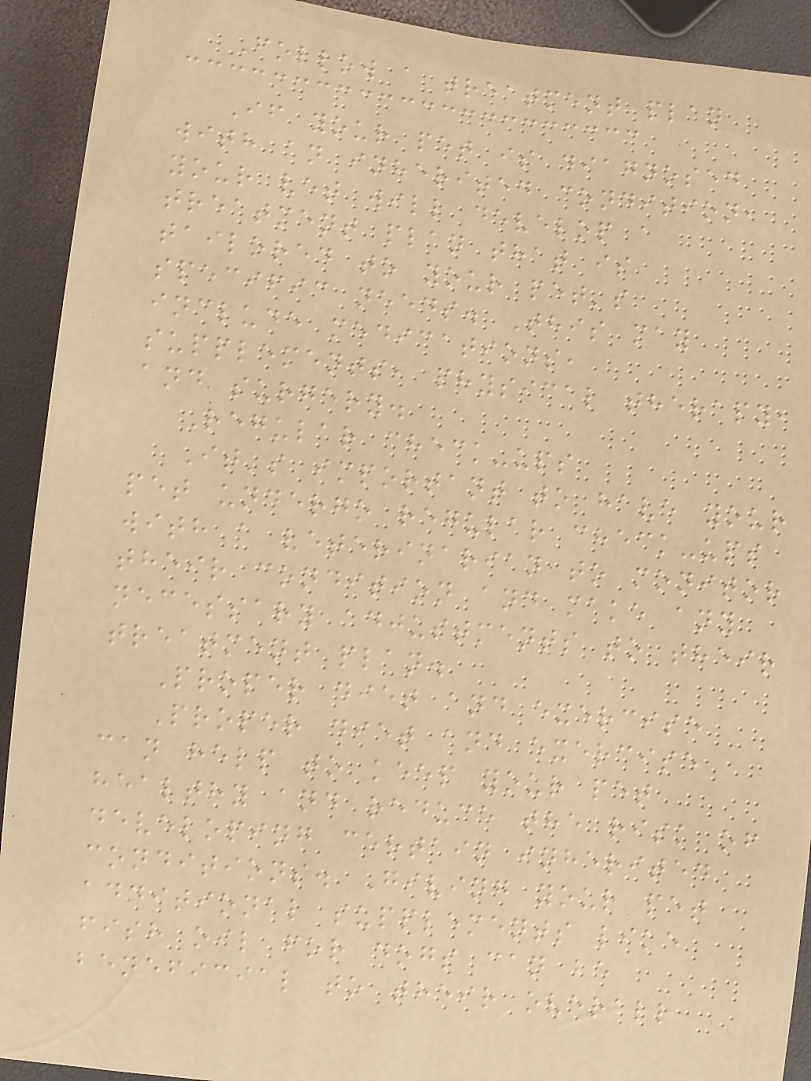Follow a treatment plan
If your pet is diagnosed
with an inherited condition,
your vet will develop a
treatment plan that is
tailored to your pet's
specific needs. This may
include medications,
supplements, physical therapy,
and surgery.
Regular check-ups
It's important to have your
pet undergo regular check-ups
with a veterinarian to monitor
their condition and make any
necessary adjustments to their
treatment plan.
Proper diet and exercise
Proper diet and exercise
can help to keep your pet
healthy and reduce the risk of
developing certain inherited
conditions. Giving your pet
additional supplements like
fish oil for dogs can be
beneficial to their overall
